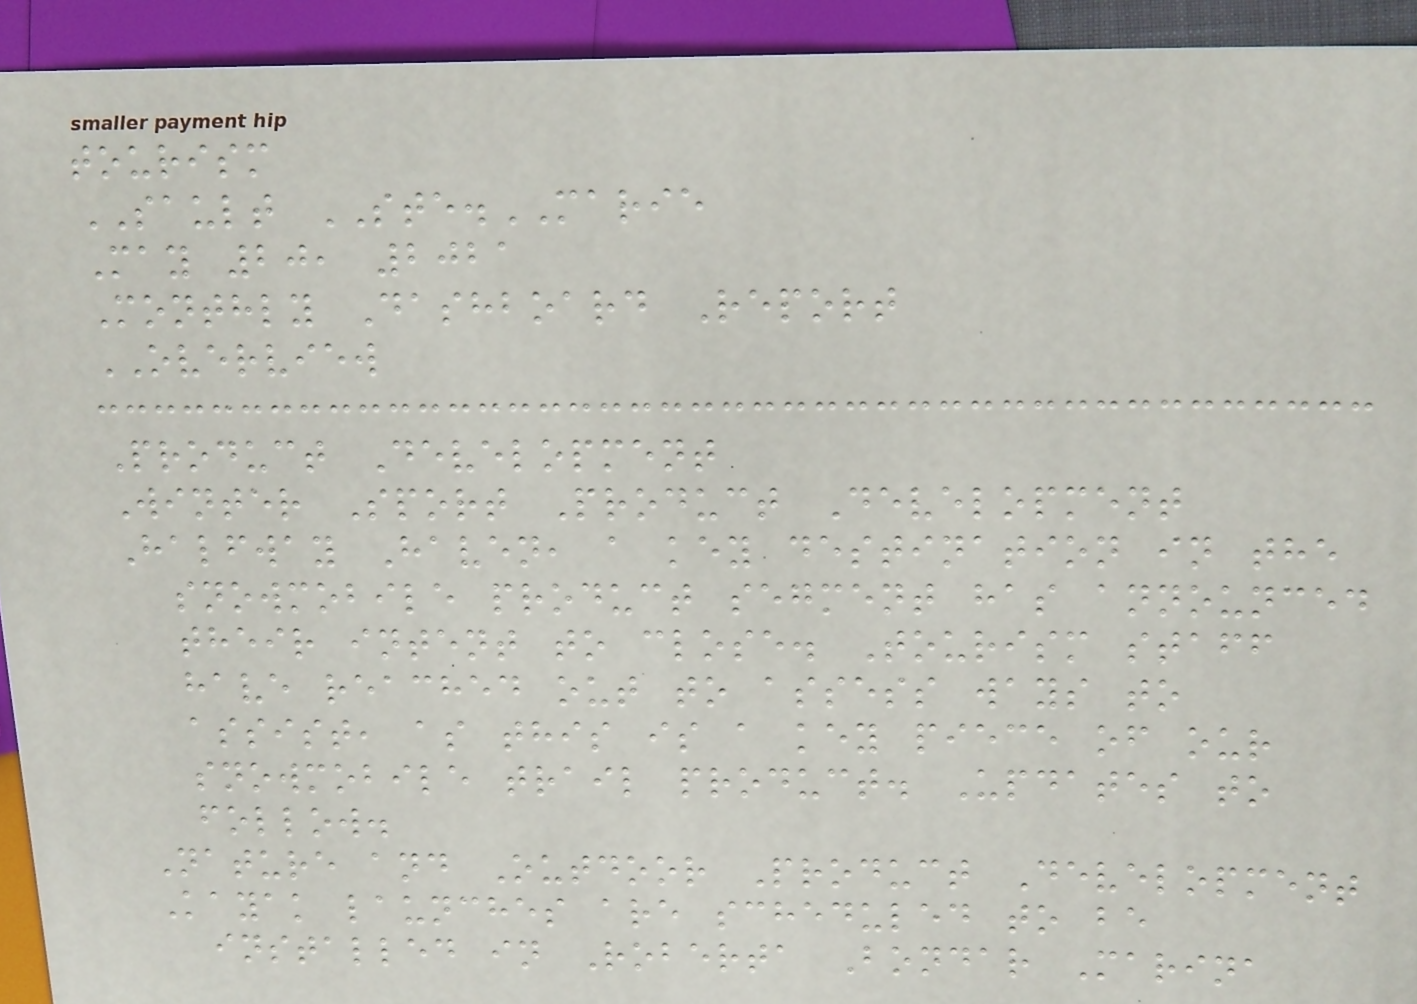tourism
SAULT STE.MARIE
May 20, 2021
Monthly Dashboard Report
OVERVIEW
Product Development
Winter Sport Product Development
Halfway Haven, a key destination in the
snowmobile product segment has announced
their intent to close. Tourism staff
have reached out to assess ways to
assist, as this is a key piece of our
snowmobile trail product. Updates to
follow.
Nature and Outdoor Product Development
Kayak launches are scheduled to be
installed in Roberta Bondar Marina
